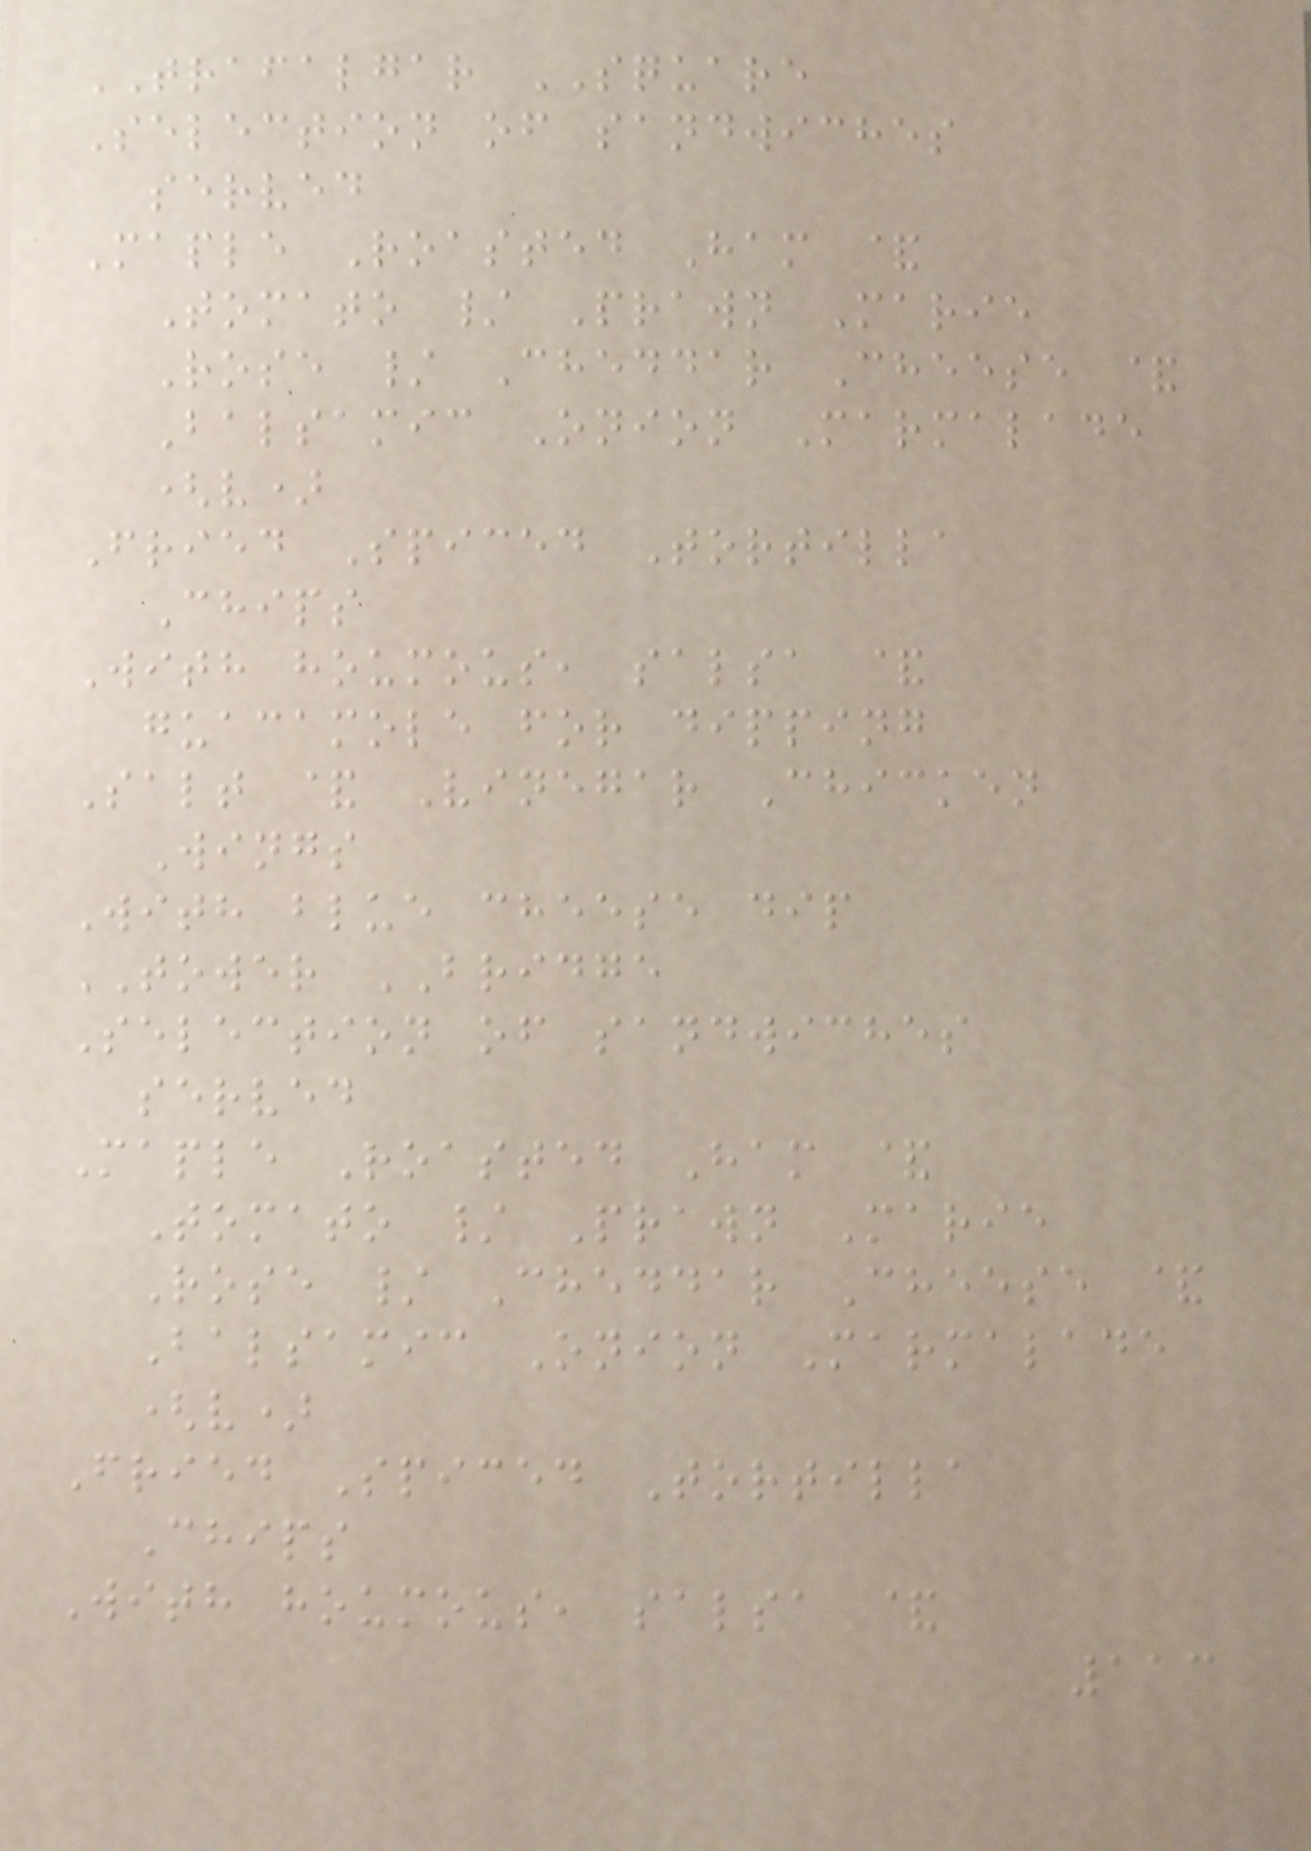TRAFALGAR SQUARE
Selection of sandwiches
served
Maple Roasted Ham &
Tomato / Prawn Marie
Rose / Cheddar Cheese &
Balsamic Onion Marmalade
(v)
Fried Spiced Tortilla
Chips
With houmous, salsa &
guacamole for dipping
Salt & Vinegar Chicken
Wings
With blue cheese dip
TOWER BRIDGE
Selection of sandwiches
served
Maple Roasted Ham &
Tomato / Prawn Marie
Rose / Cheddar Cheese &
Balsamic Onion Marmalade
(v)
Fried Spiced Tortilla
Chips
With houmous, salsa &
113
